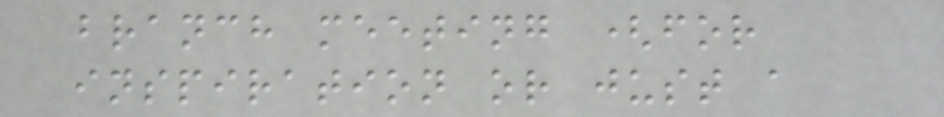branch meeting (for
inspiration or just a
